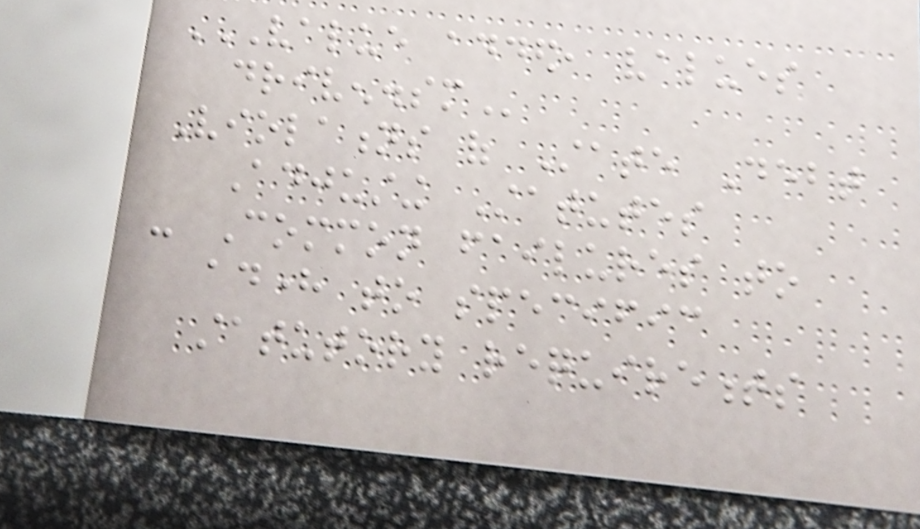VALUE ADDED, VALUES
DRIVEN.SM
Violations of State Debt
Adjusting Statutes
- Common failures to
adhere to specific
statutory requirements
